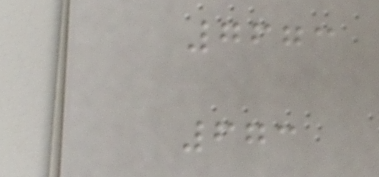7673
673
